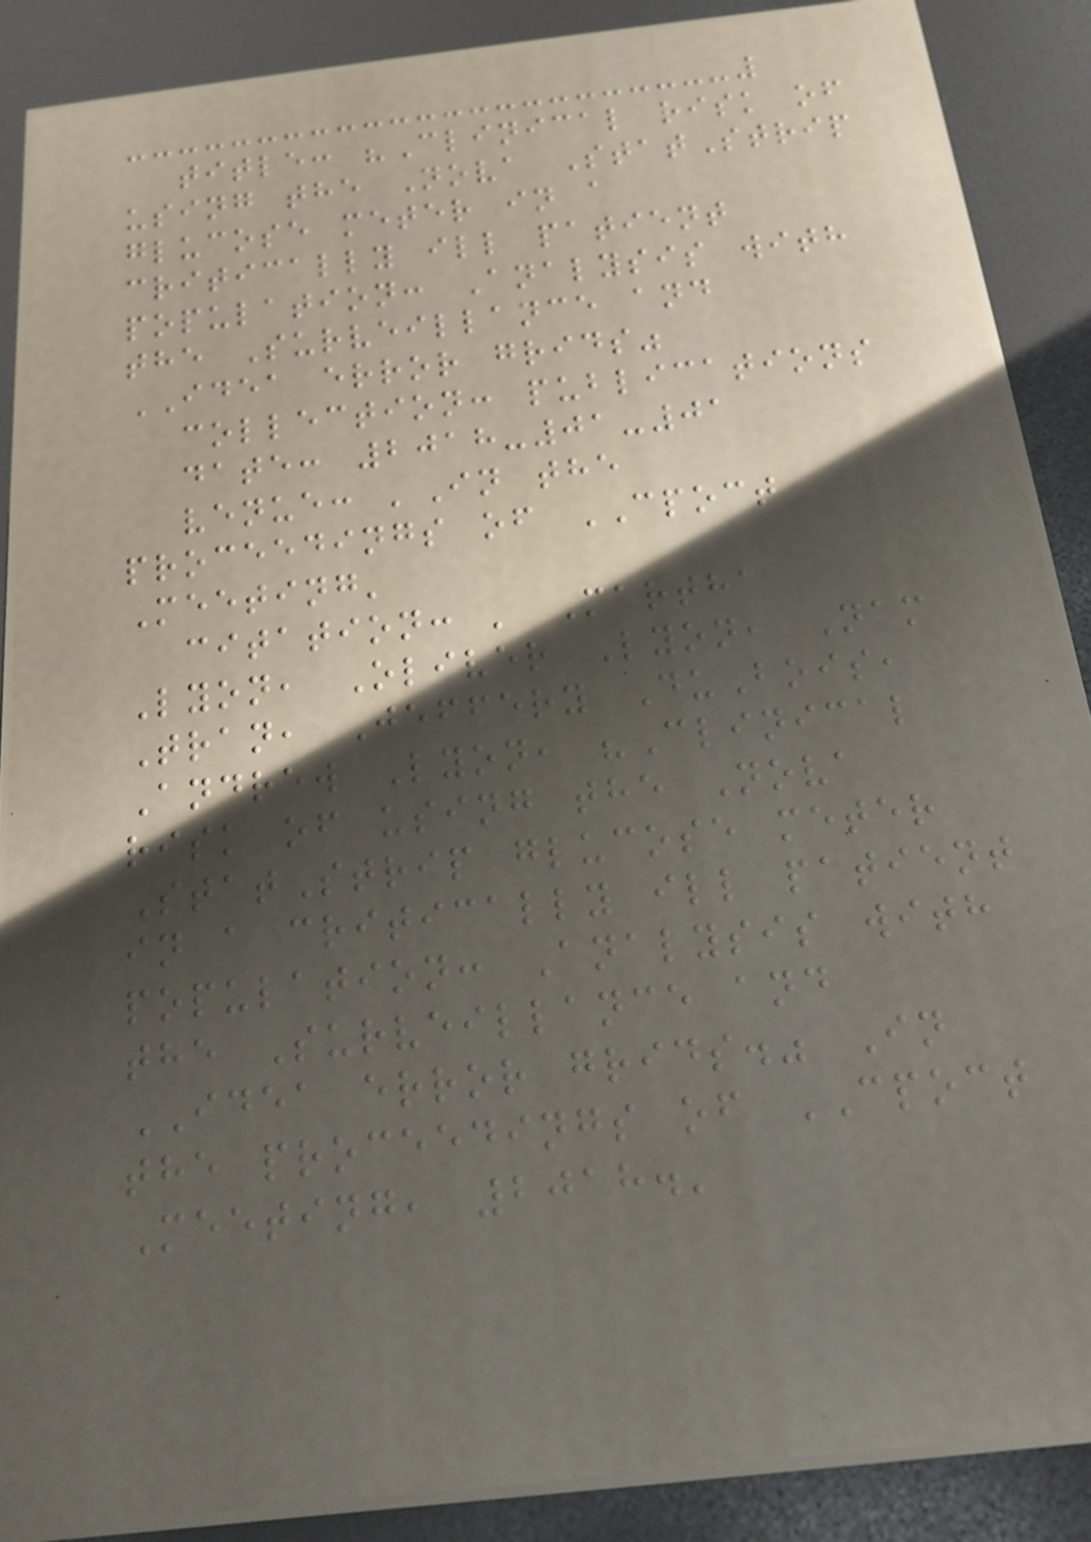title: "Clinical risk of
using the Nova StatStrip
glucose meter in a
critically ill patient
population: Analysis with
the Surveillance and
IDEA error grids"
collection: publications
date: 2018-01-01
venue: 'In the
proceedings of CPOCT
Meeting'
citation: ' Martha
Lyon, Oliver Lyon, Nam
Tran, Jeffery DuBois,
Andrew Lyon, "Clinical
risk of using the Nova
StatStrip glucose meter
in a critically ill patient
population: Analysis with
the Surveillance and
IDEA error grids." In
the proceedings of CPOCT
Meeting, 2018.'
